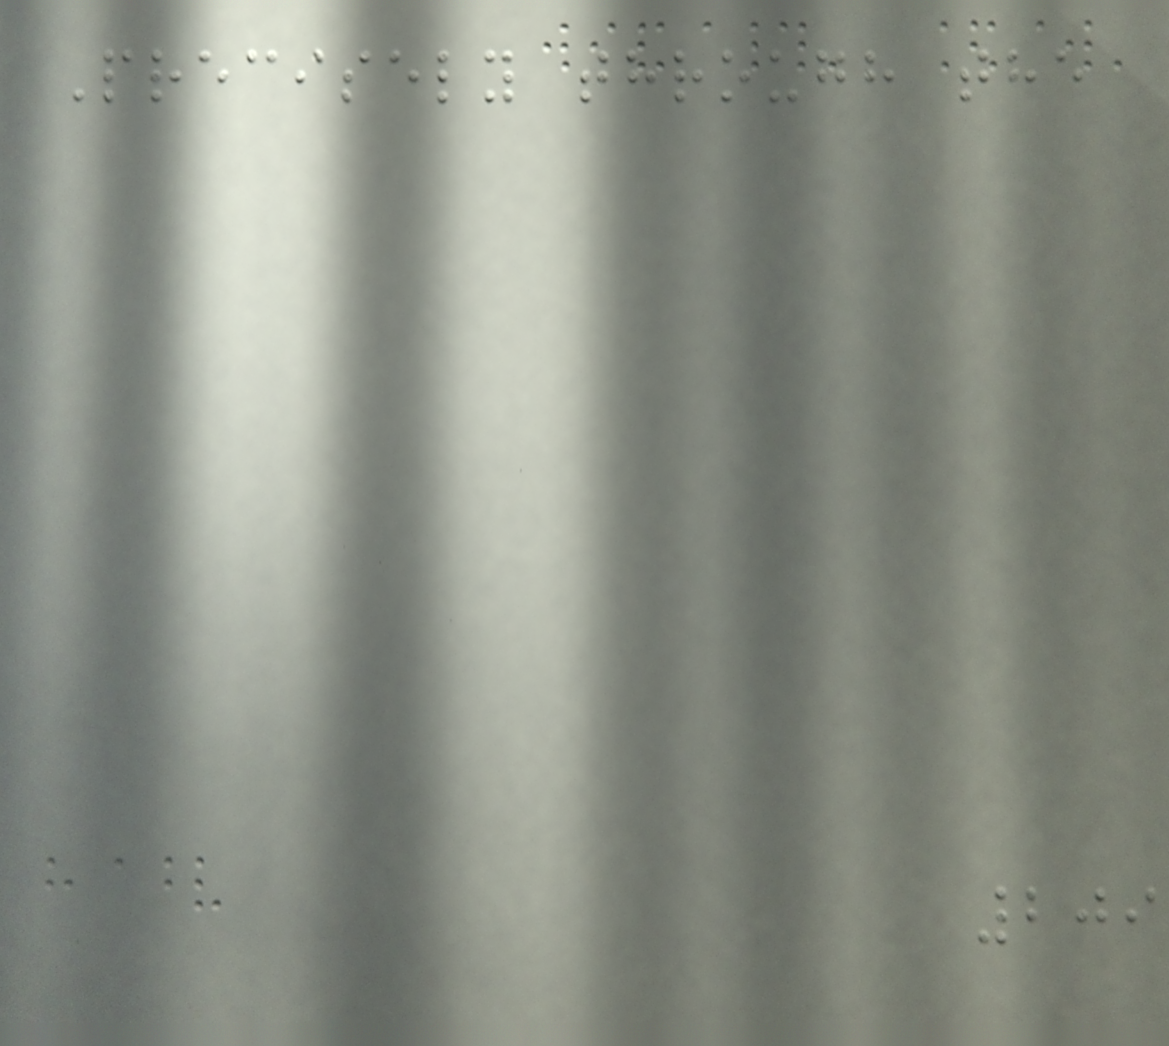Precisely through the
209
